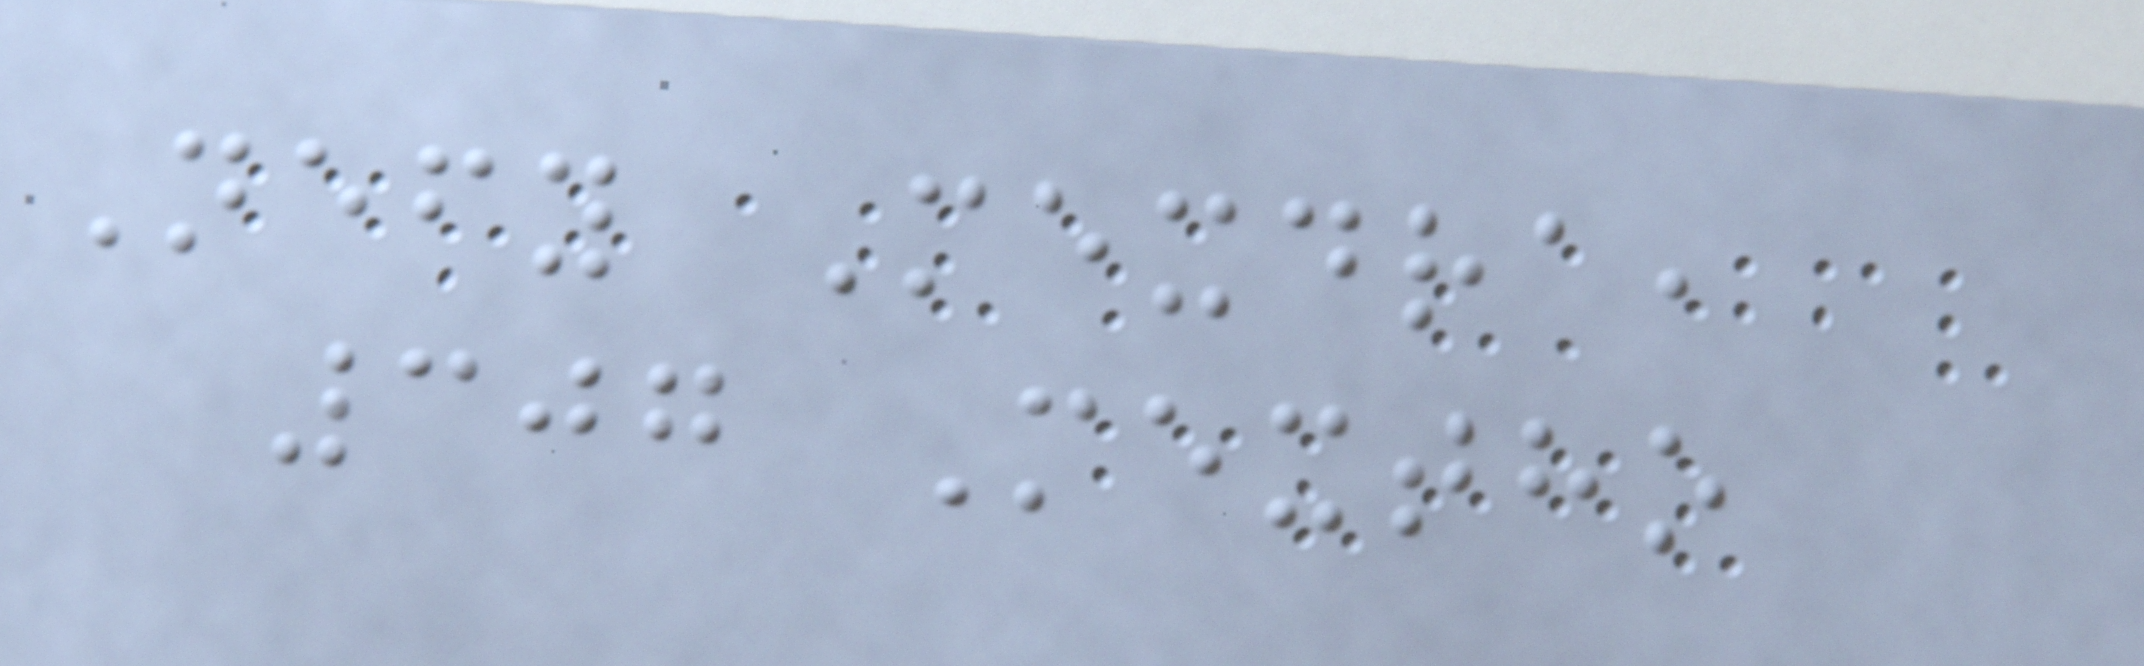Nefy Mexdra,
307 Mextho
